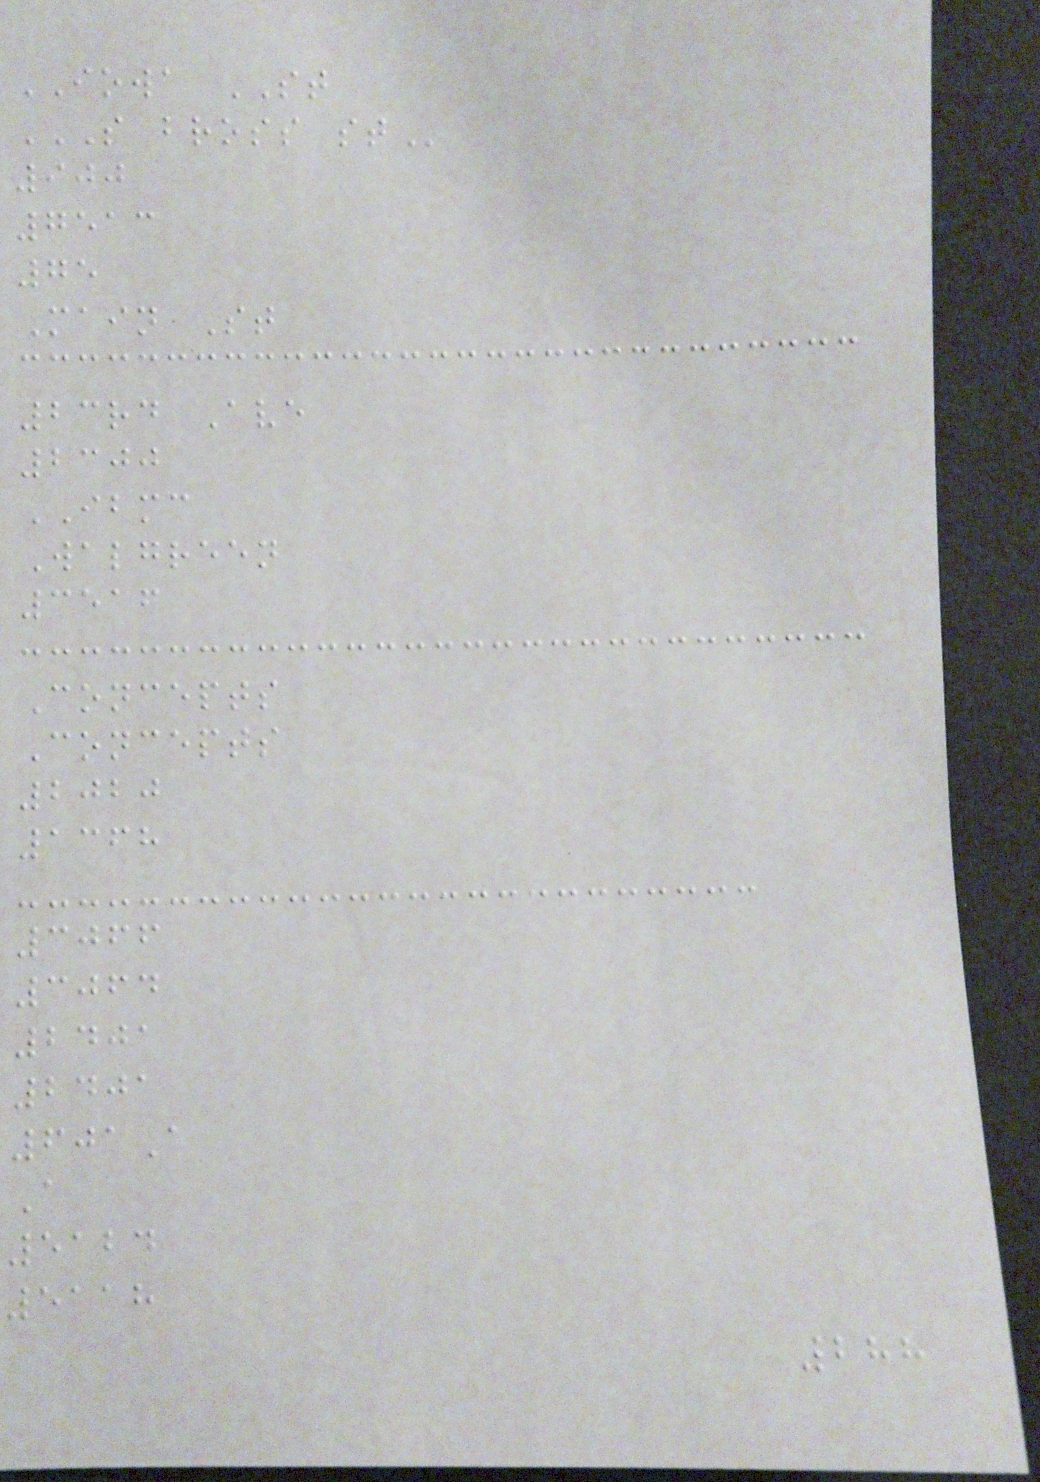IOWA ST
S BROSS ST
900
7513
75
Main St
23rd Ave
2300
IBMC
Walgreen
3516
Concepts
Concepts
2020
1368
3066
3064
2401
2401
601A
A
5124
5118
288
